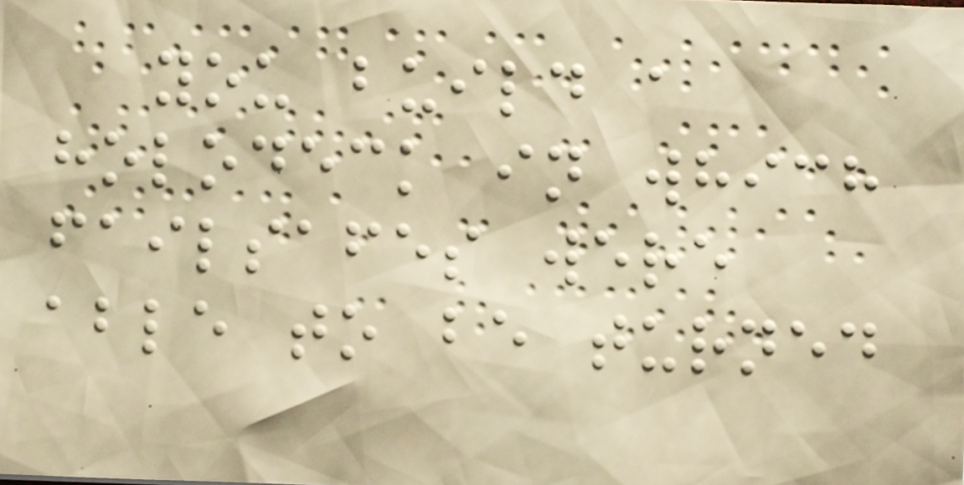you build a
holodeck in which
failsafes were
able to be turned
